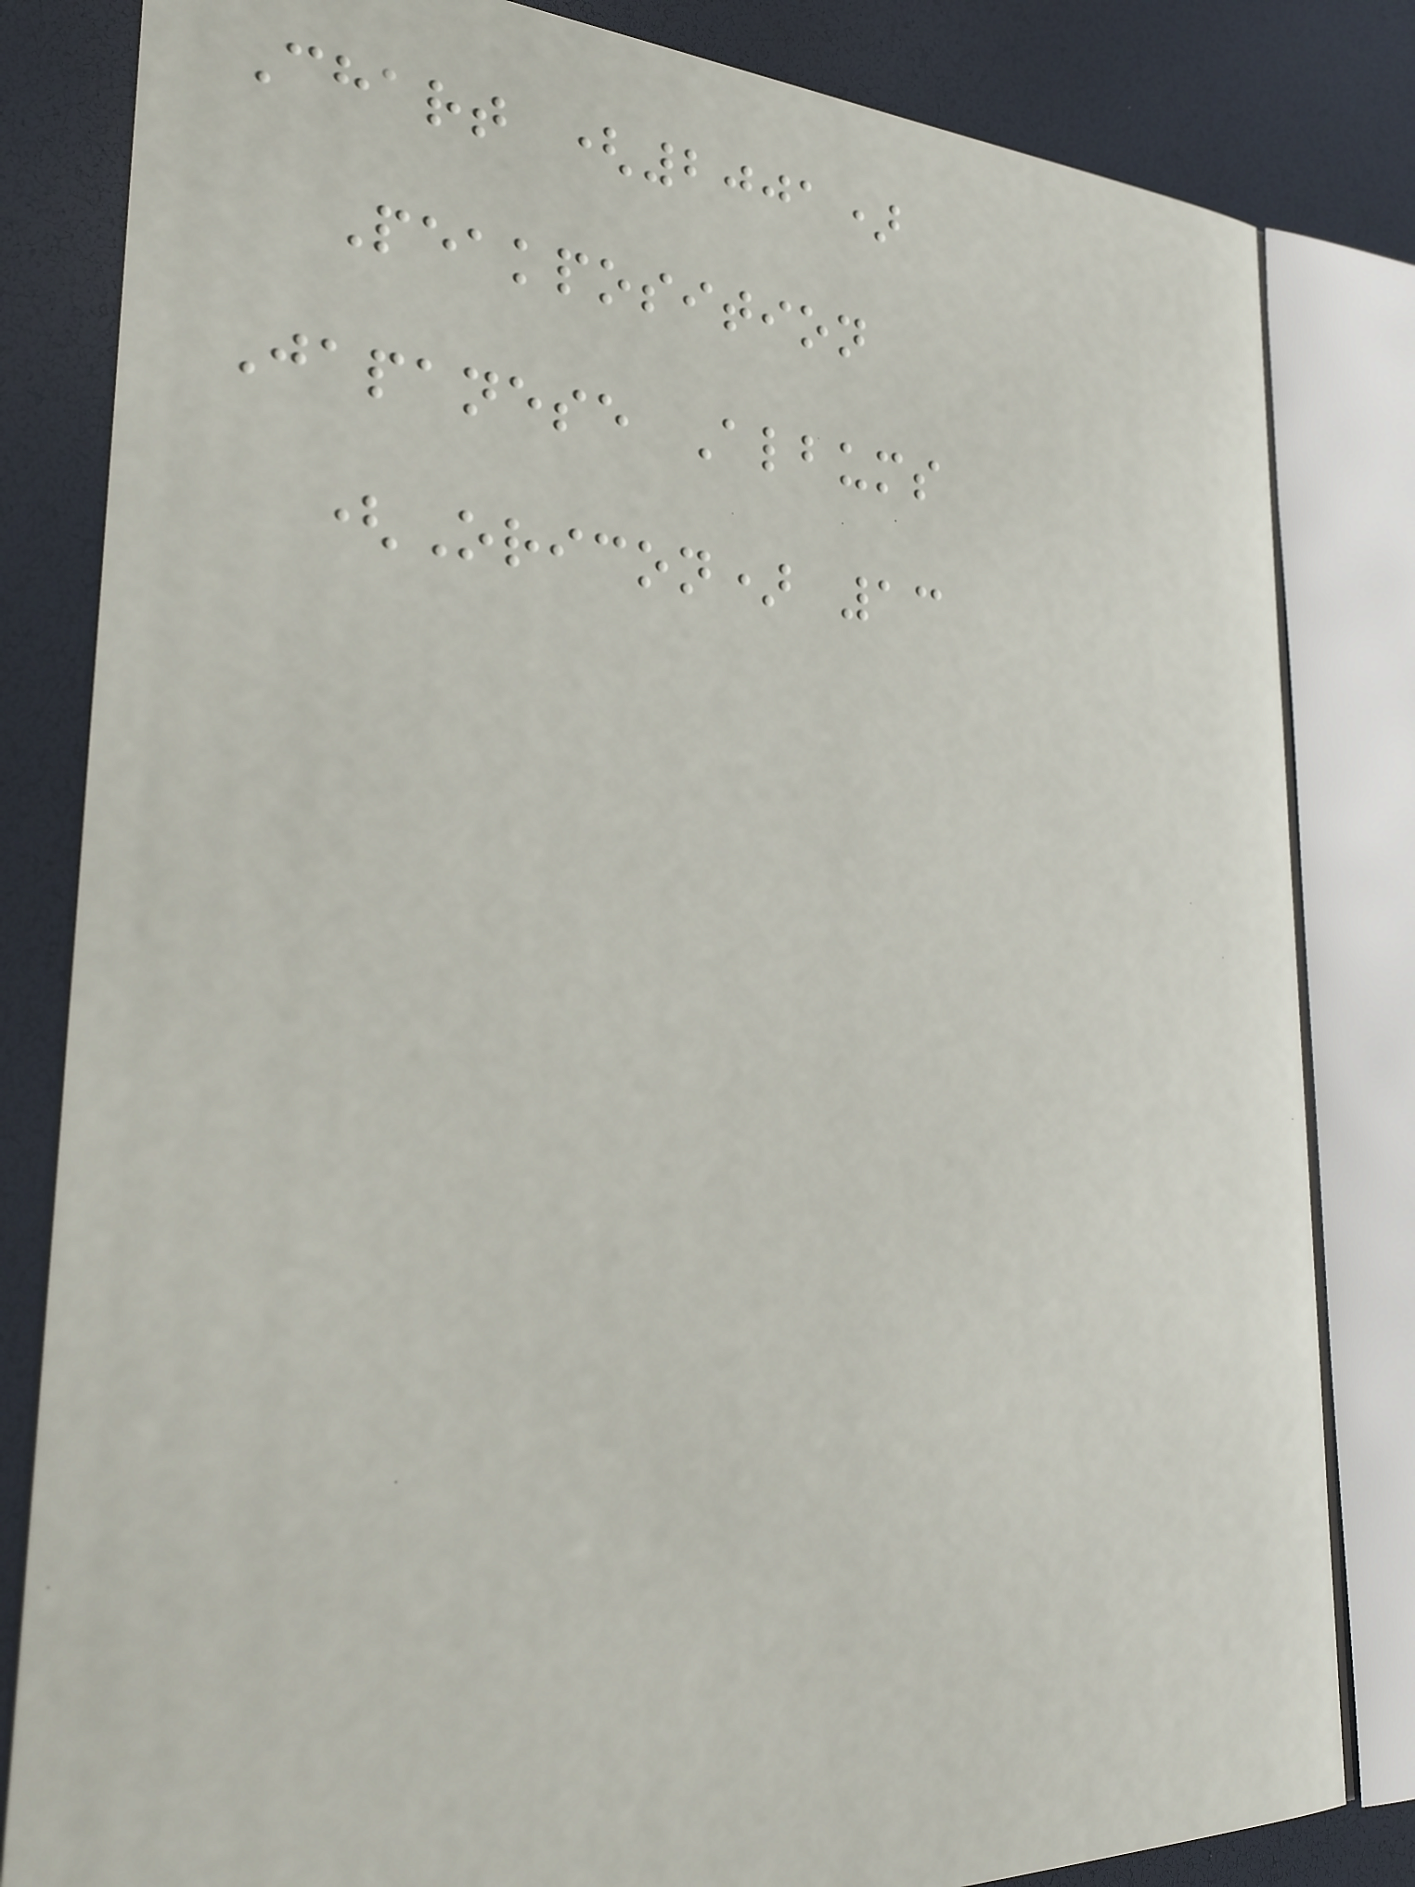Chart (2001)
Peakposition
Japanese Albums
(Oricon) 13
